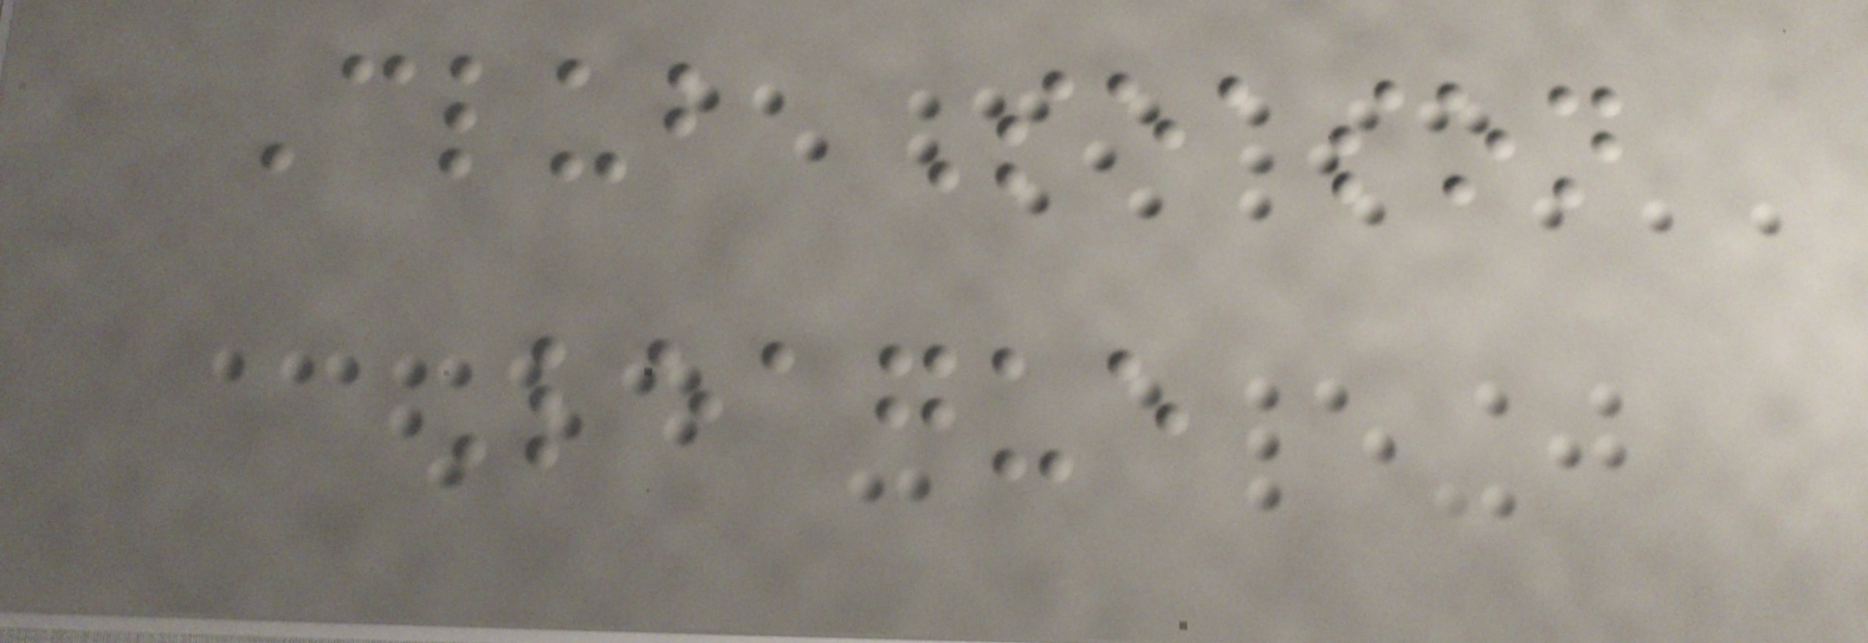Club Season
League
